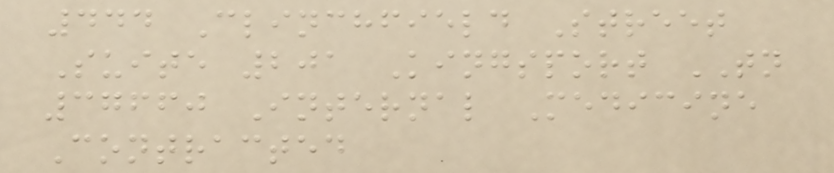444 Clinchfield Street
Suite 201 Kingsport TN
37660 Internal Medicine
Contracted
